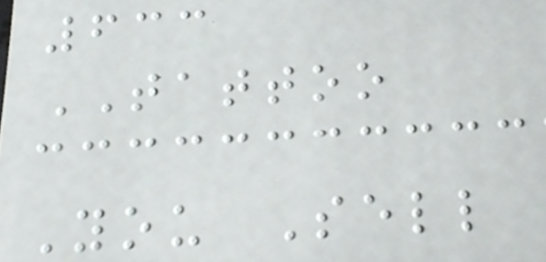633
TATTOO
You Sell
